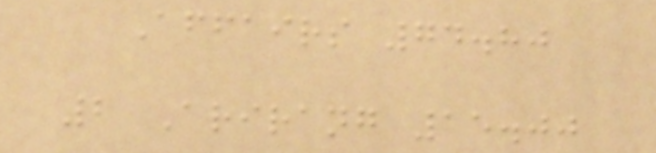Affairs 74.80
2 Arirang 15.00
